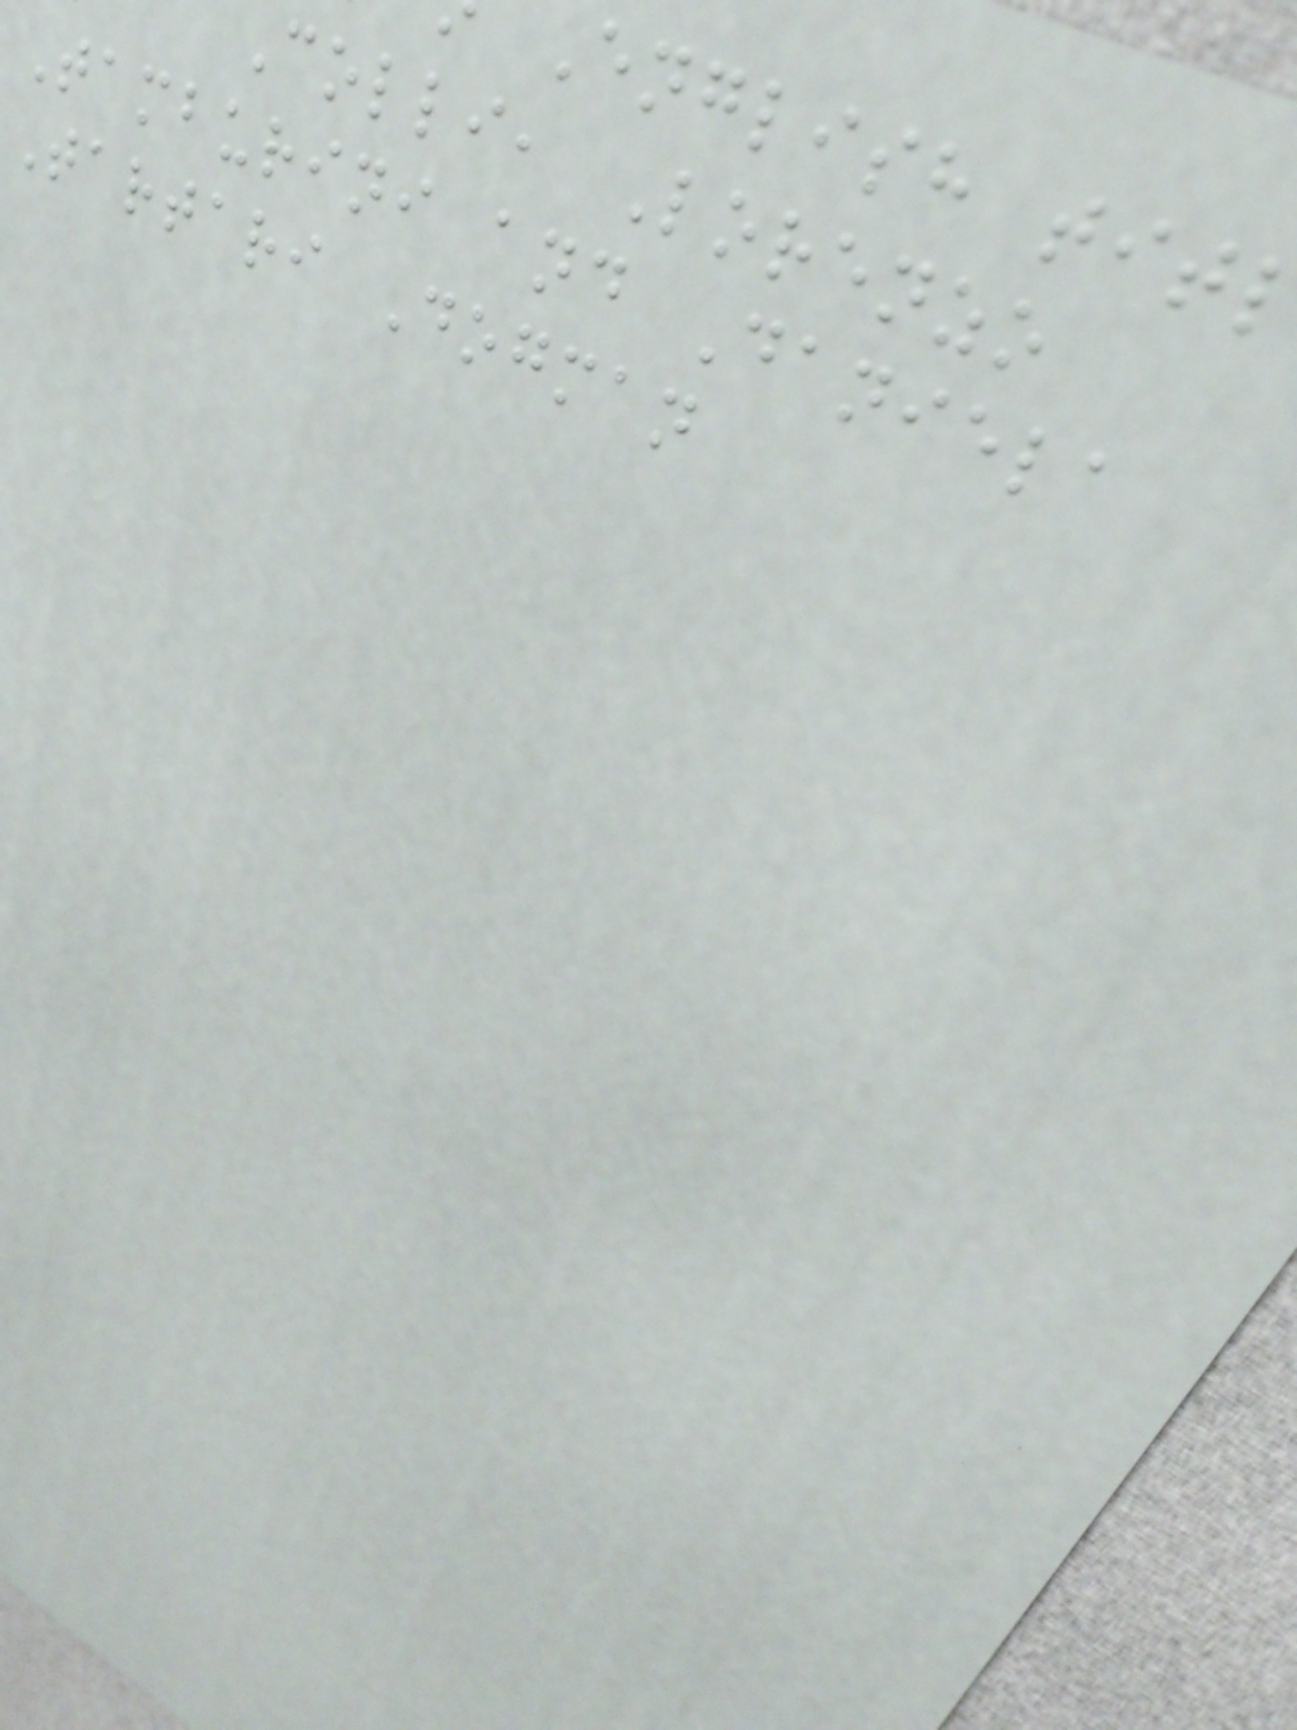English tit
Colli, Lorenzo
Tamburini and Daniela
Tartari Dogman
